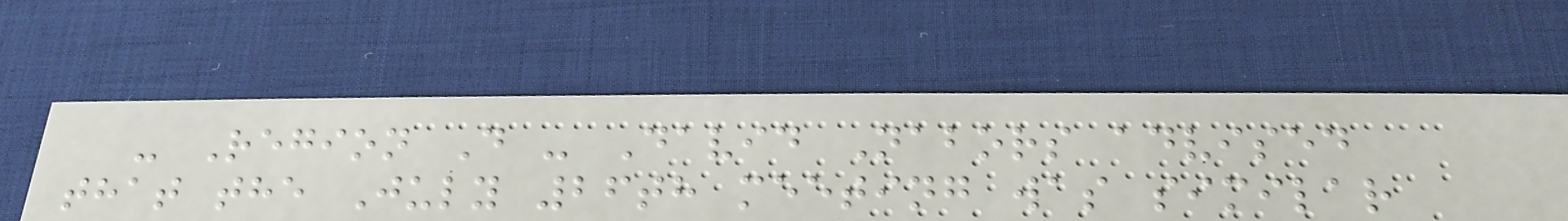- Region D - David Nabors advised
that the July 26th meeting was similar
